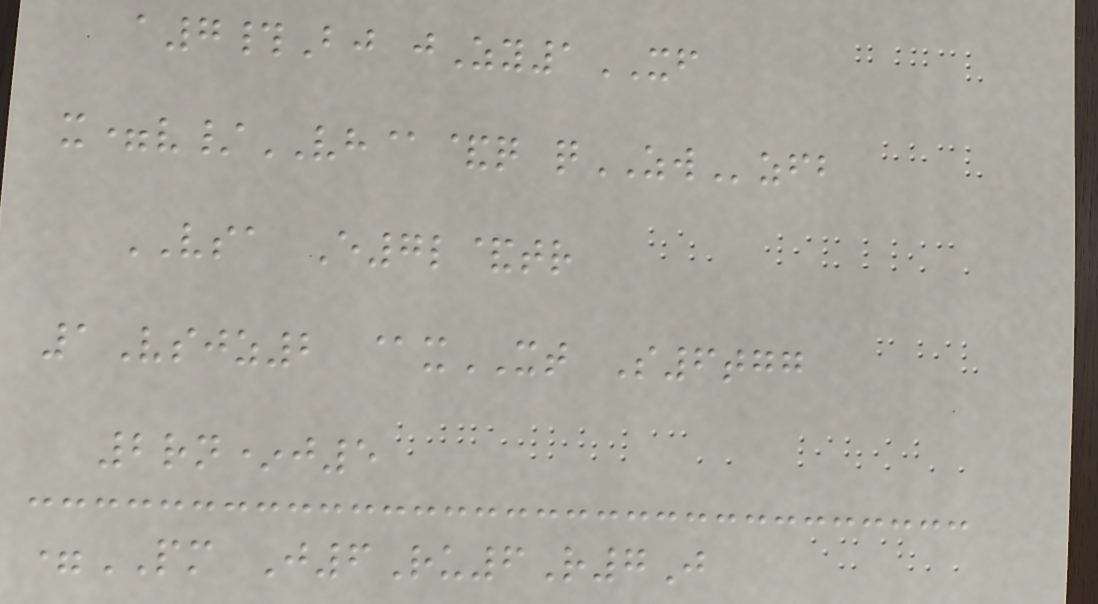a7#Bj jZy1XF
x=v/VH@&q qZWzfb
VSA E7l&tr
1Vsjz2 @xXT S6tgg
2rn*j5
=PM J6Ru6R7J
